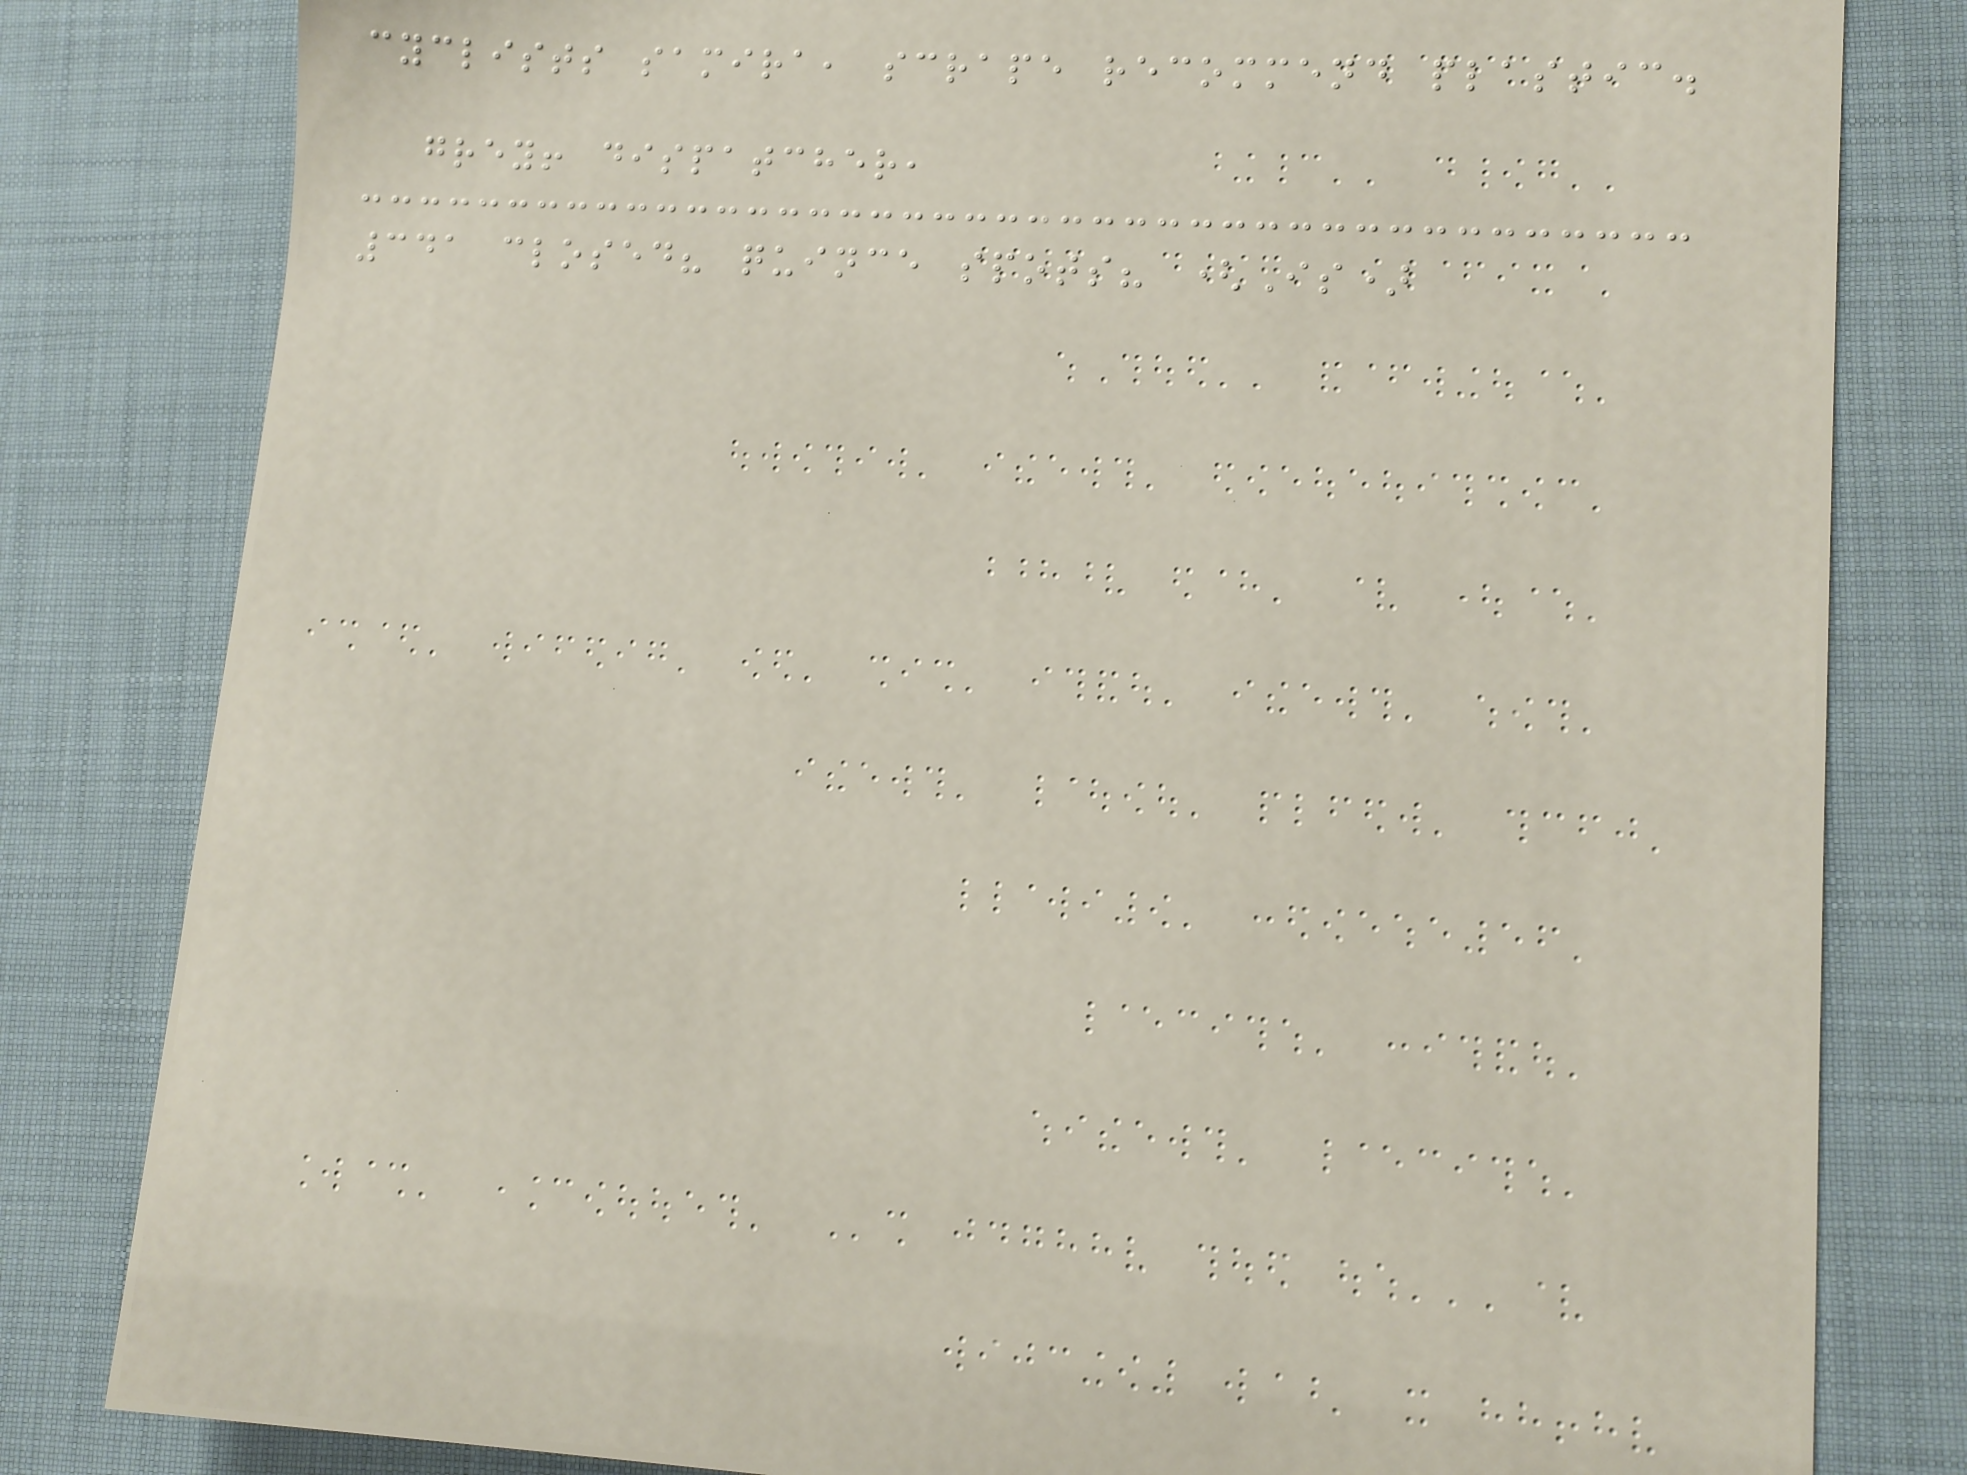cyclists samira, scrape recommend plastic.
grey! dispatcher,
341 closed? quince spots? (Is)
